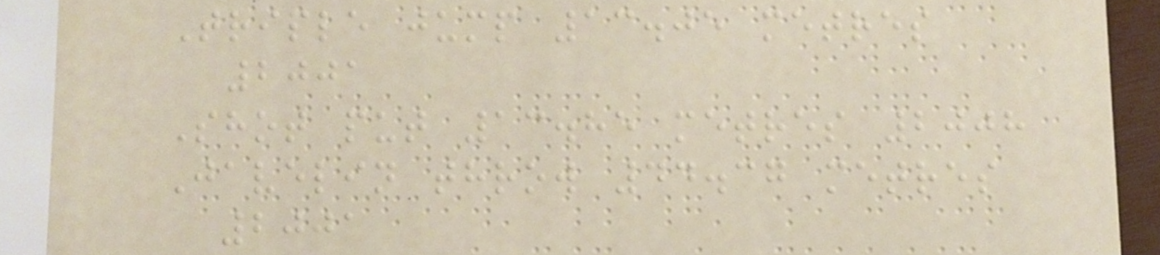Triple jump 13.05 metres
2001
Shot put 13.85 metres 2008
Javelin throw 44.37 metres
2001
